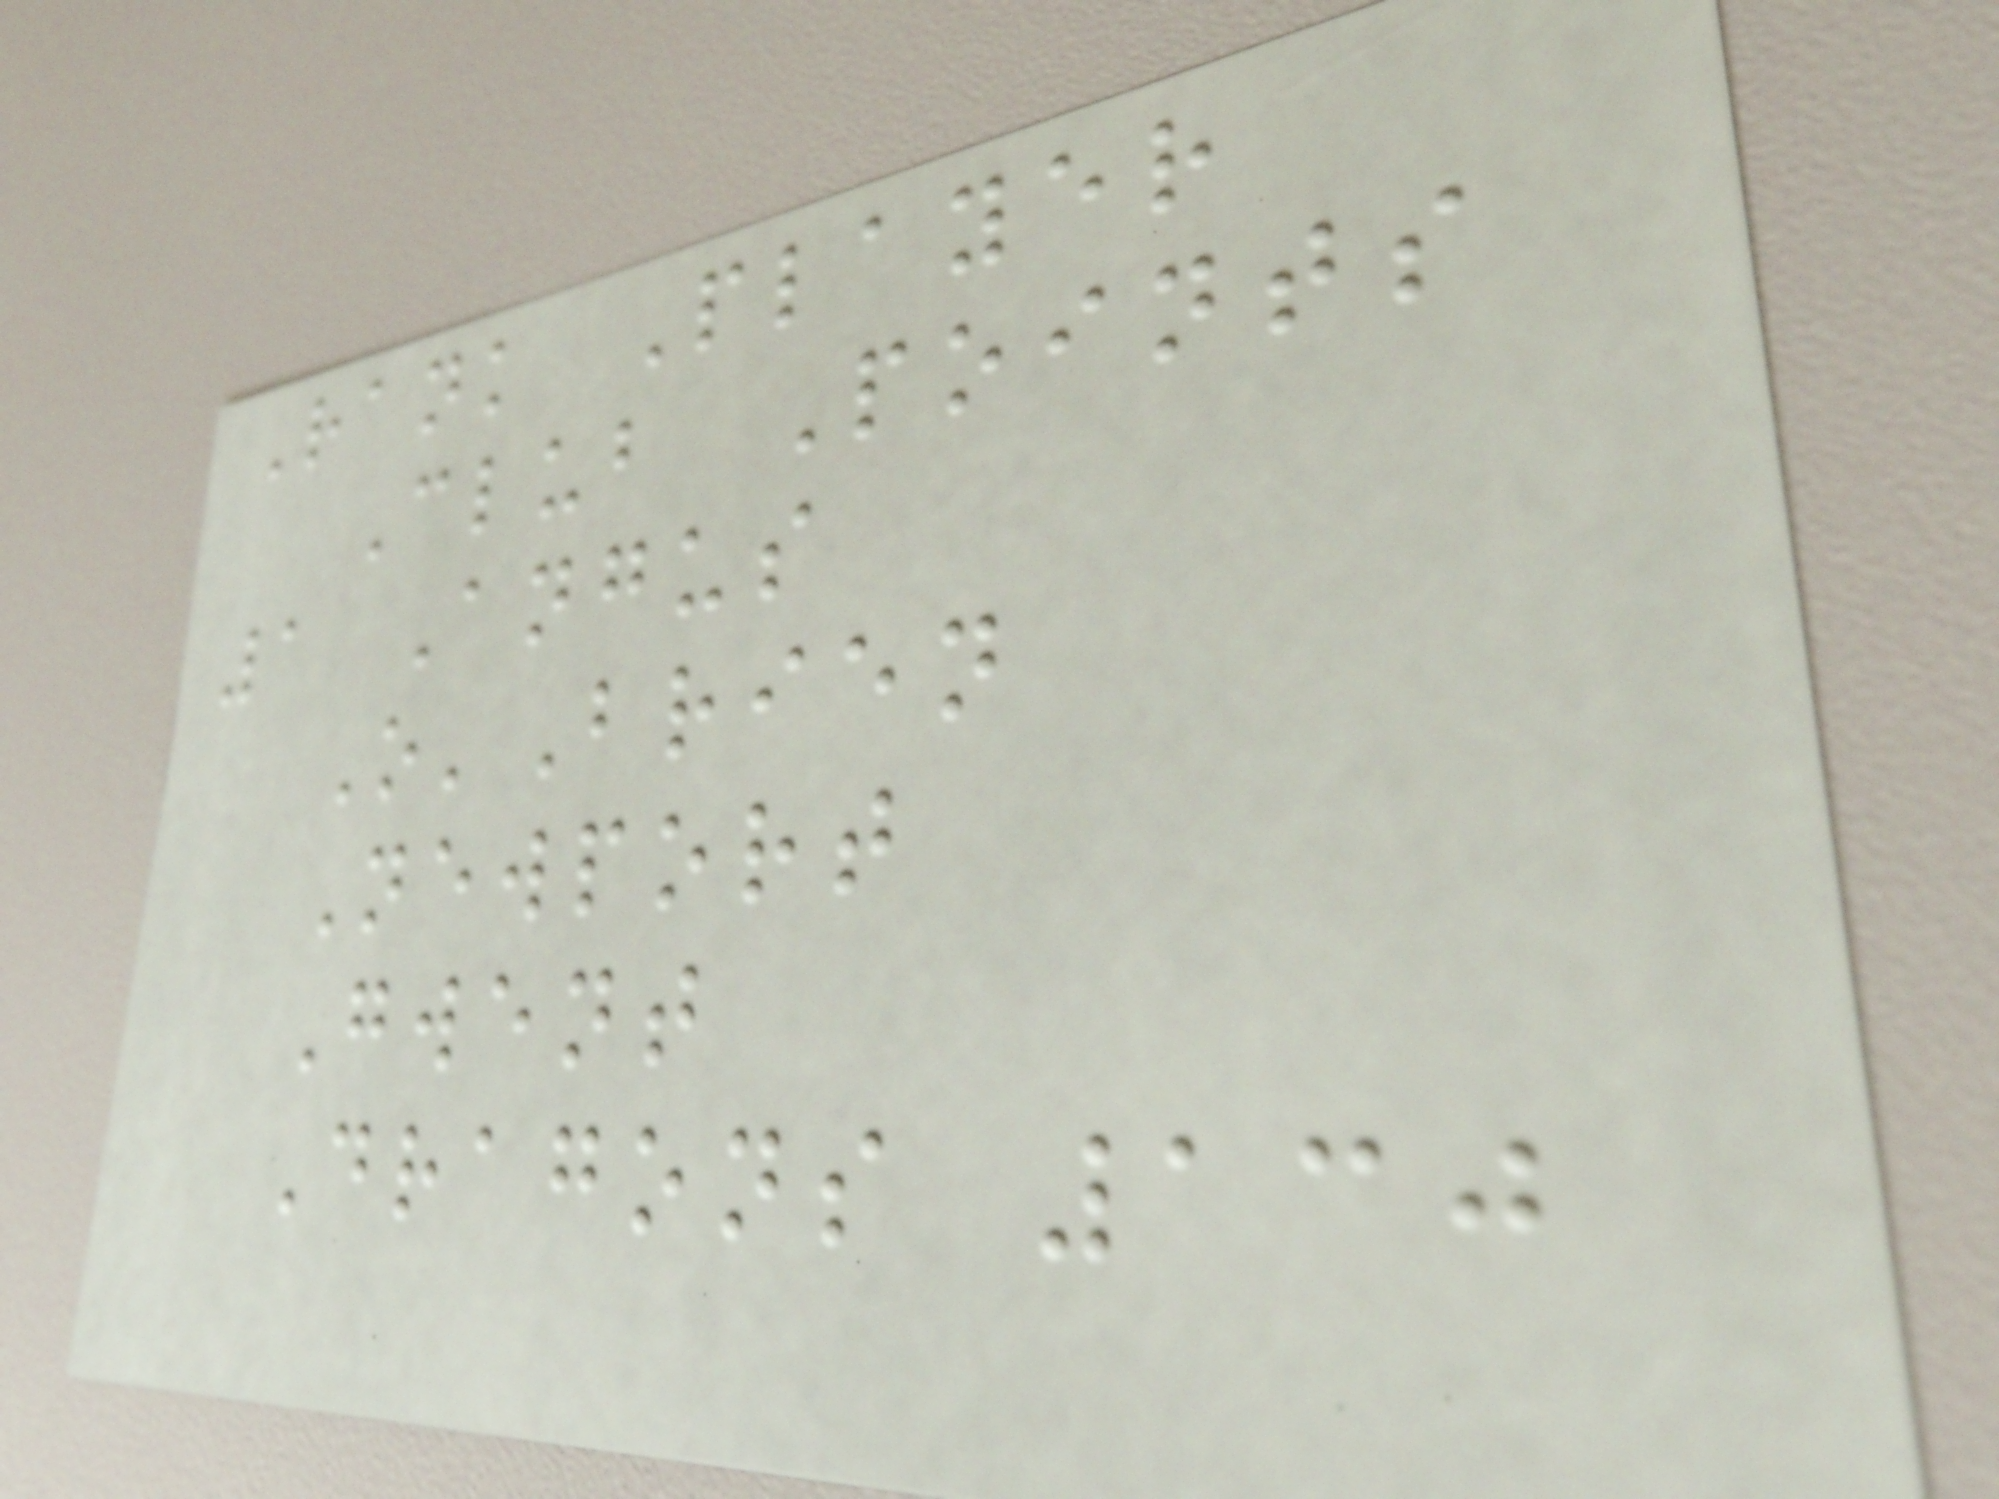Rank Player
Club Points
1 Angus
O'Brien
Newport
Gwent
Dragons 130
